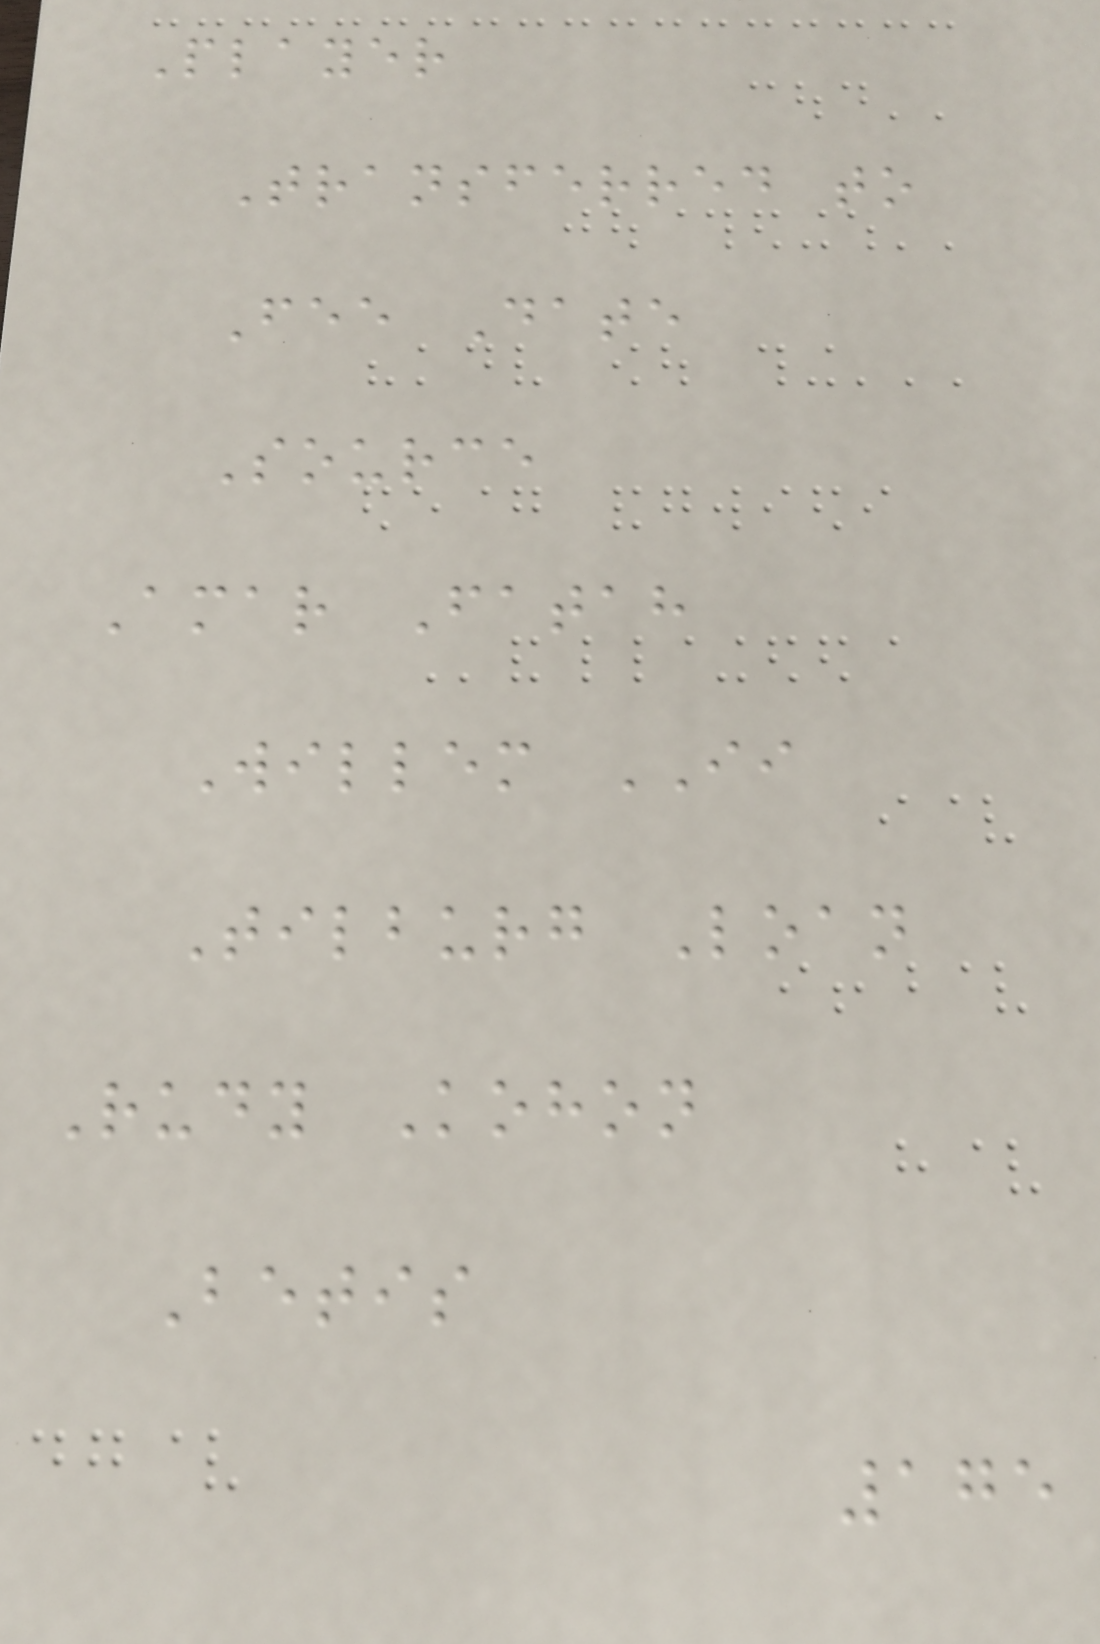Player
Transferred to
Fee Date
Source
Amar Fatah
Willem II
Tilburg Loan
Rudy Kohon
Betis
175
